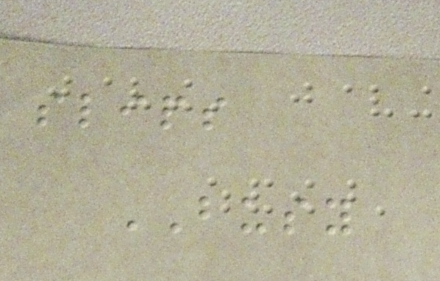slips
BUSY
